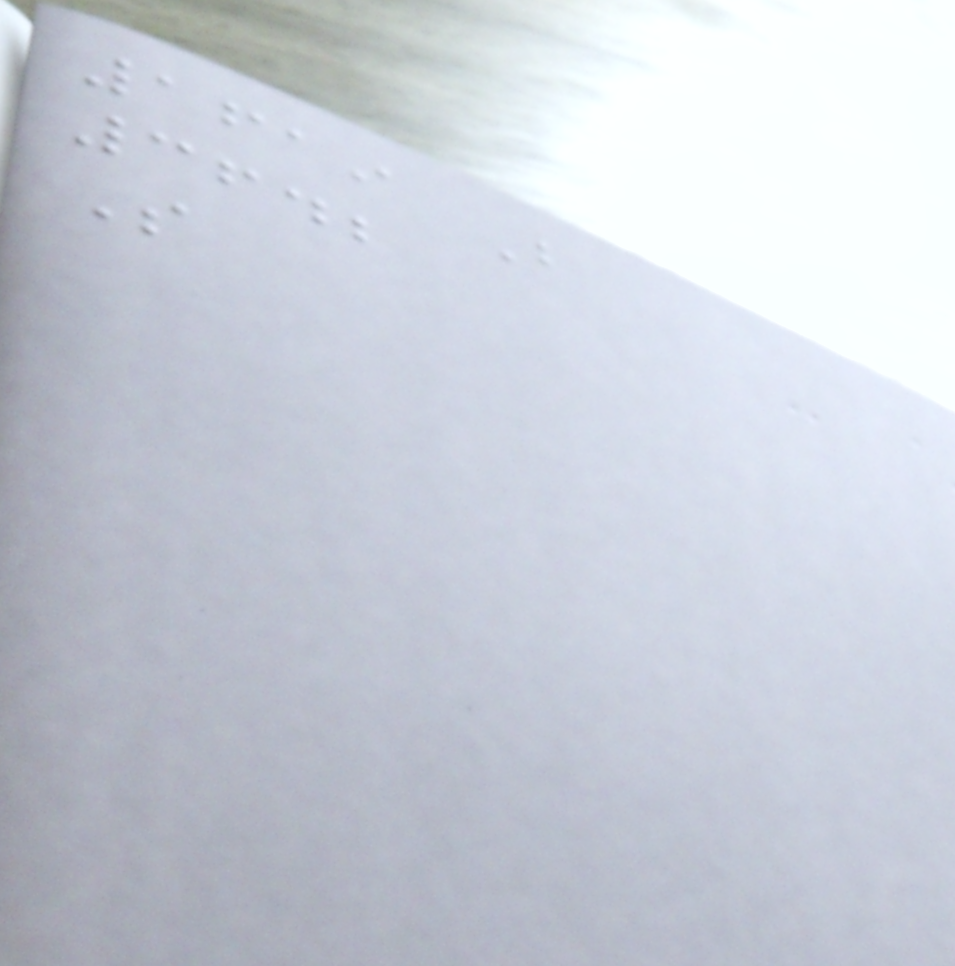1619 B
3642
S
